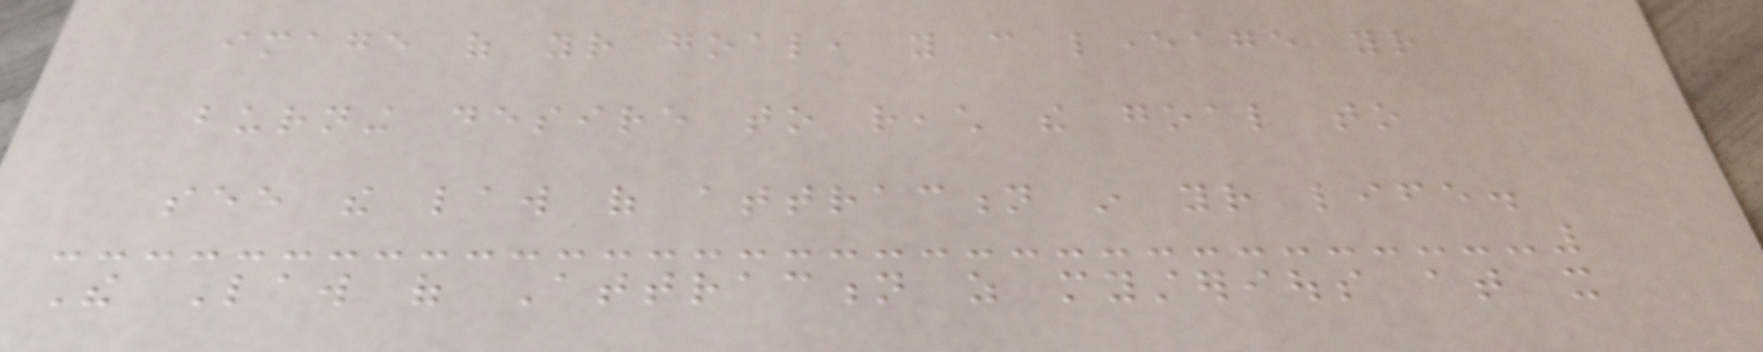image of your goal, you can leverage your
burning desire to reach the goal to
see the law of attraction in your life.
The Law of Attraction as mysterious at it
